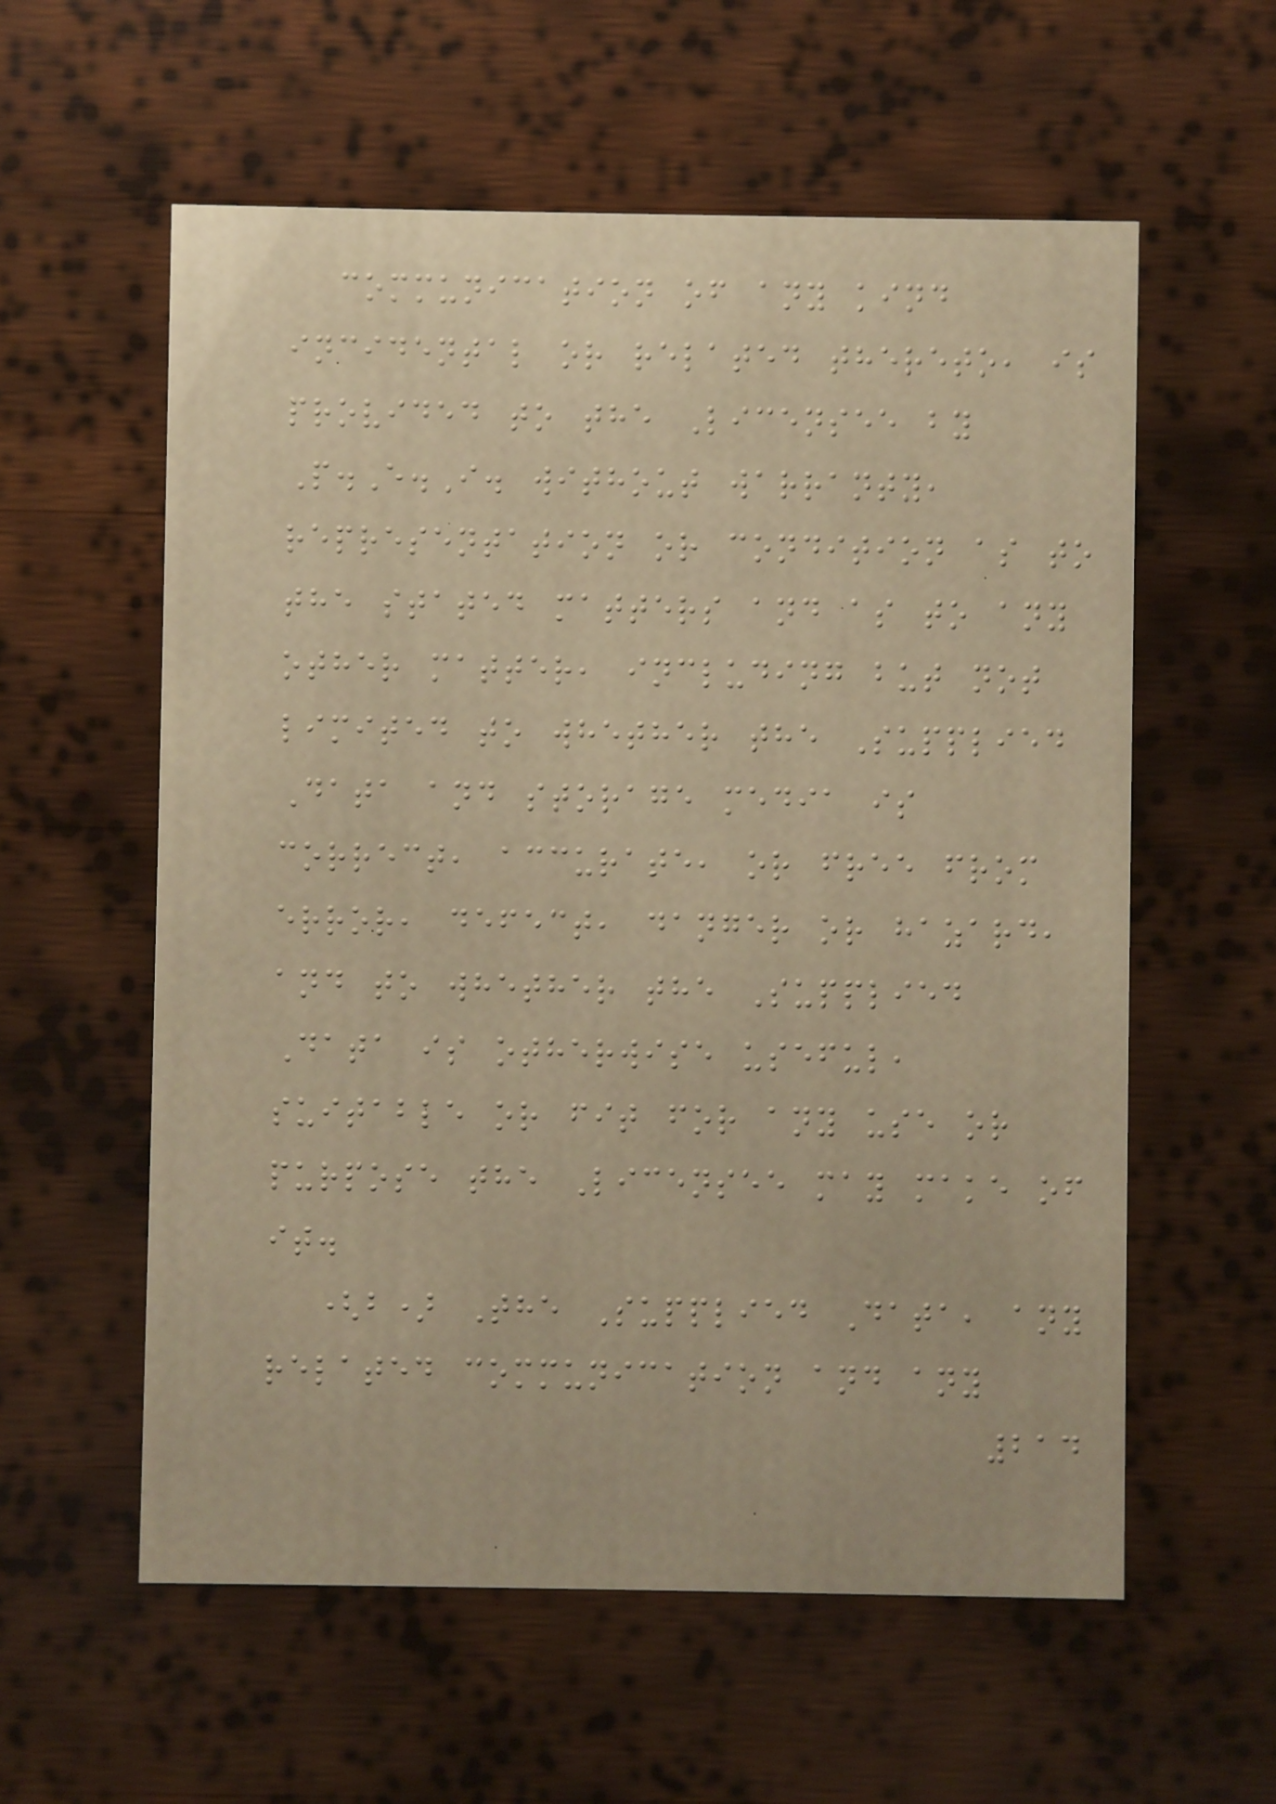communication of any kind
incidental or related thereto, is
provided to the Licensee by
P.E.I. without warranty,
representation or condition as to
the stated matters and as to any
other matter, including but not
limited to whether the Supplied
Data and storage media is
correct, accurate, or free from
error, defect, danger or hazard,
and to whether the Supplied
Data is otherwise useful,
suitable or fit for any use or
purpose the Licensee may make of
it.
(b) The Supplied Data, any
related communication and any
214
